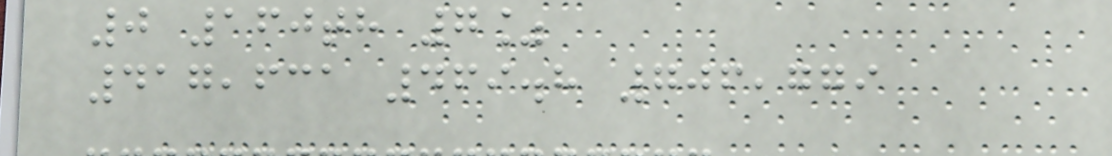0 160th 7%
417,631 469.8 706,779
